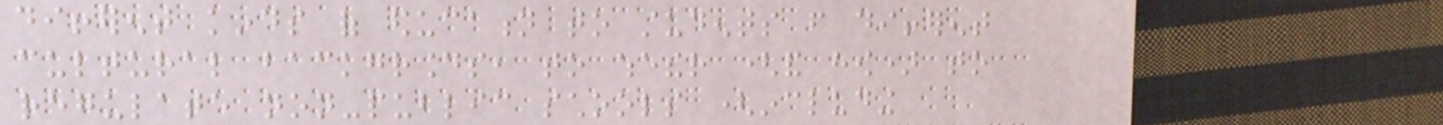different kinds of education to students from different
cultural backgrounds, to whether (and how) to
regulate non-public schools (including
